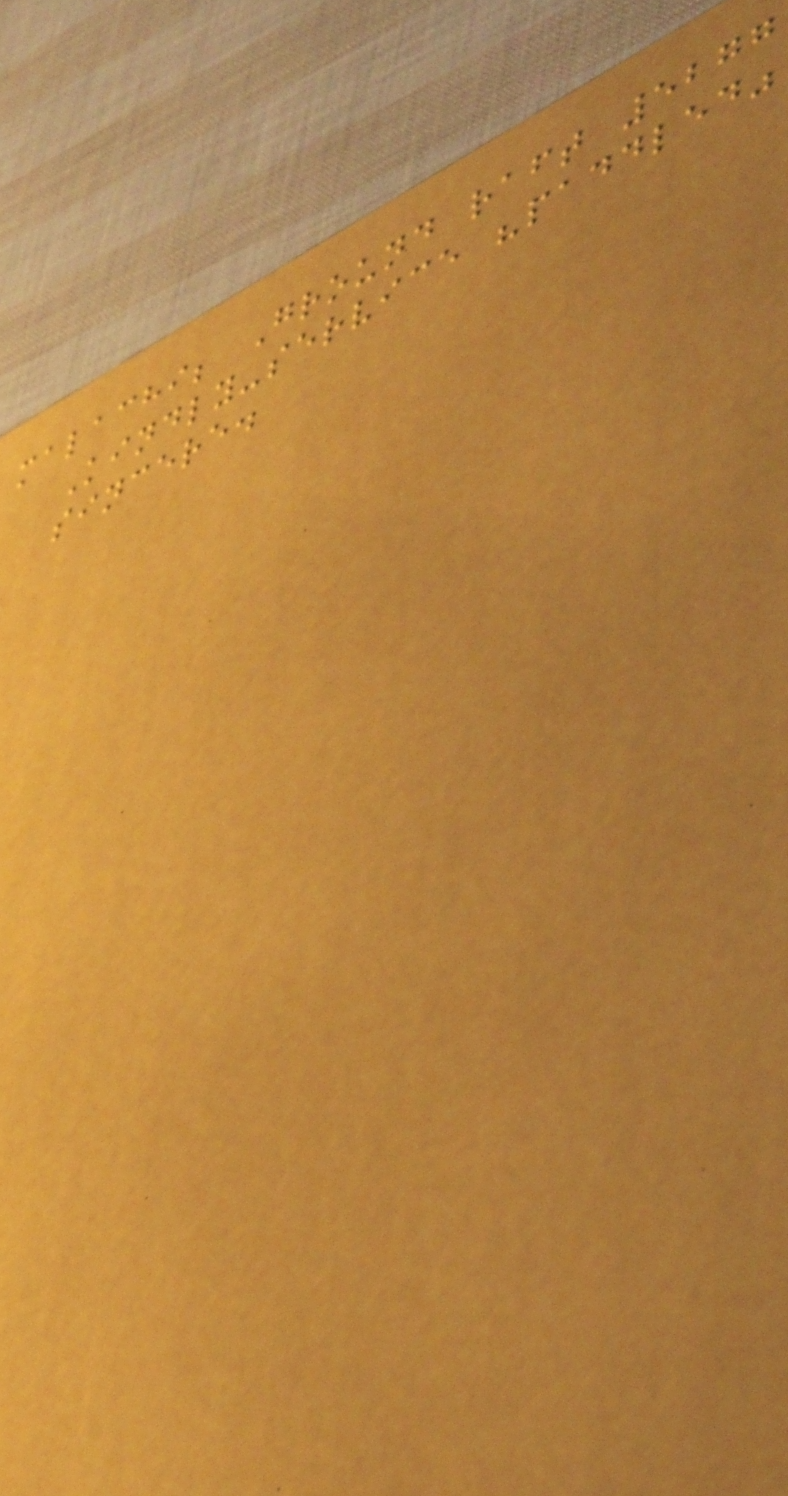malachi; Ground raft 5277
Kindly-service "paddled"
sincere.
